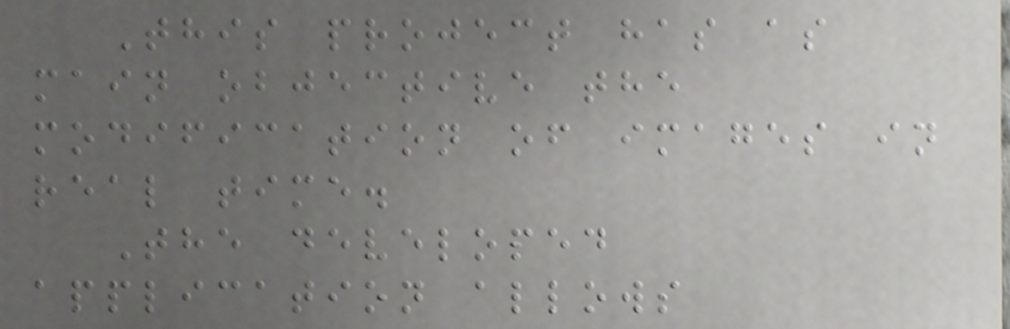This project has as
main objective the
modification of images in
real time.
The developed
application allows
